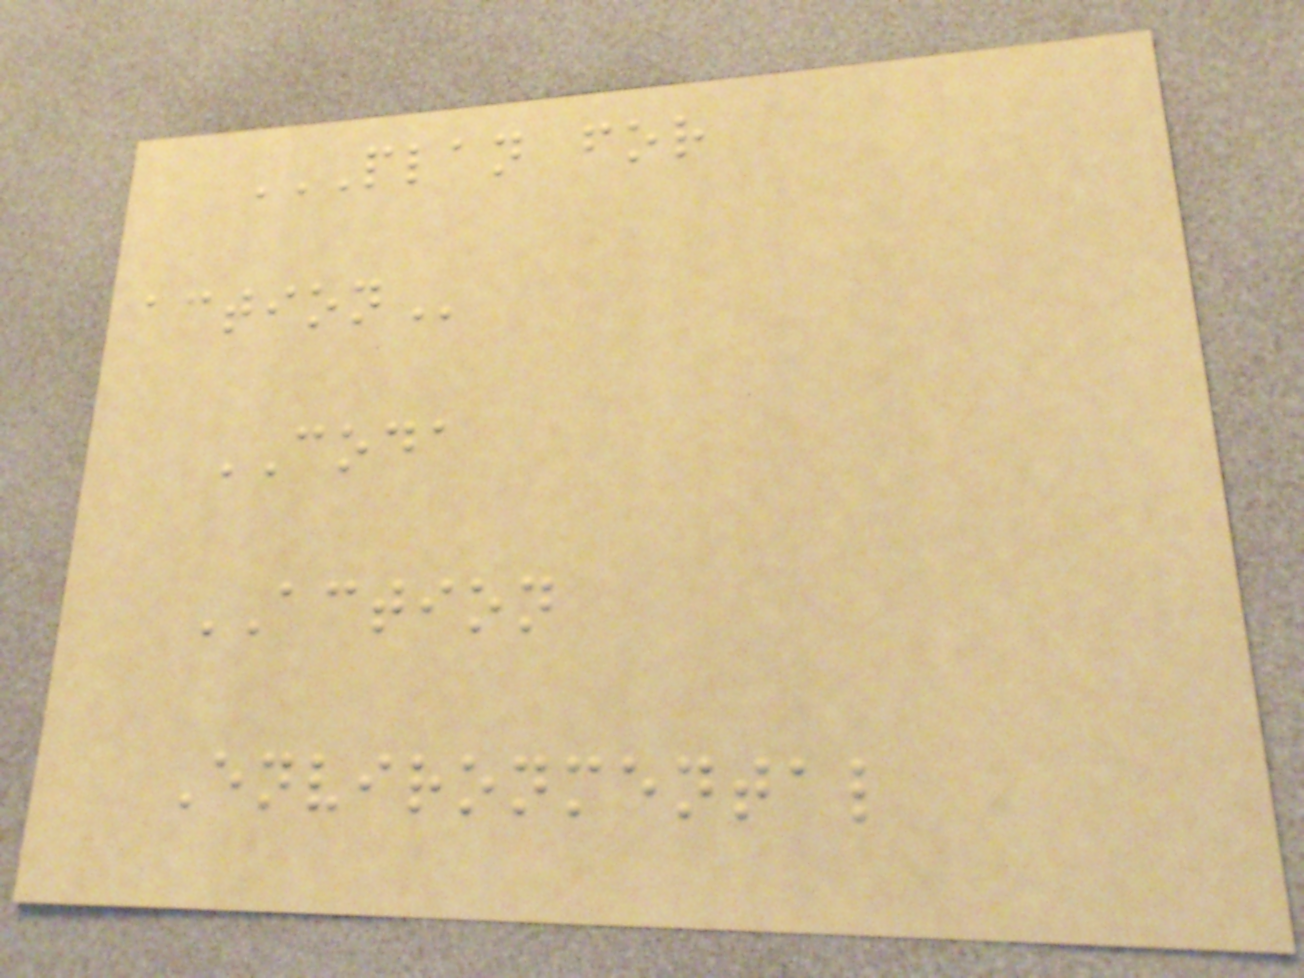PLAN FOR
ACTION
CODA
ACTION
Environmental
